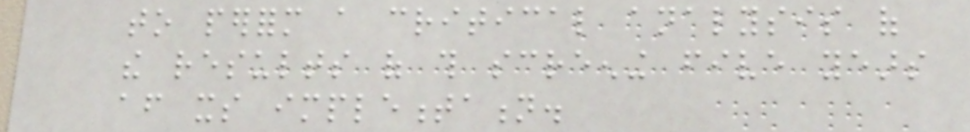to perform a critical analysis of
the results of this screening five years
after its implementation.
